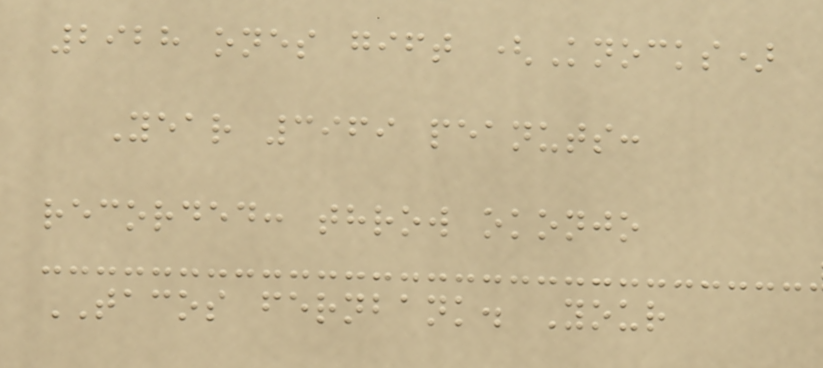2928 ones gift (Knocks)
Year 3969 peanuts:
recorded: throw okonjo
TACOS fernbank. Your
